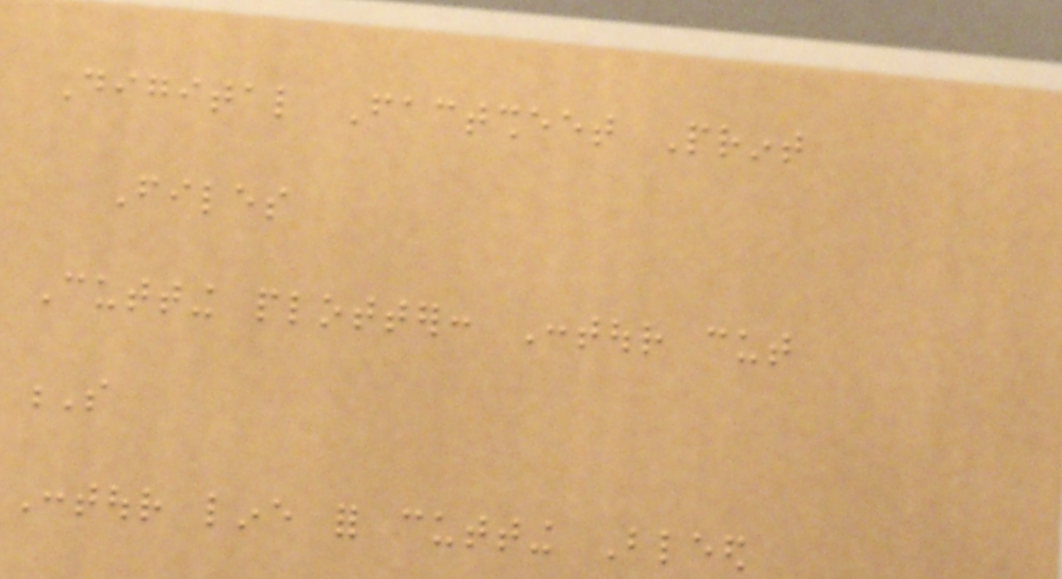Digital Factsheet Print
Files
Cutting plotter: Contour cut
S
Contour line for cutting Bleed
